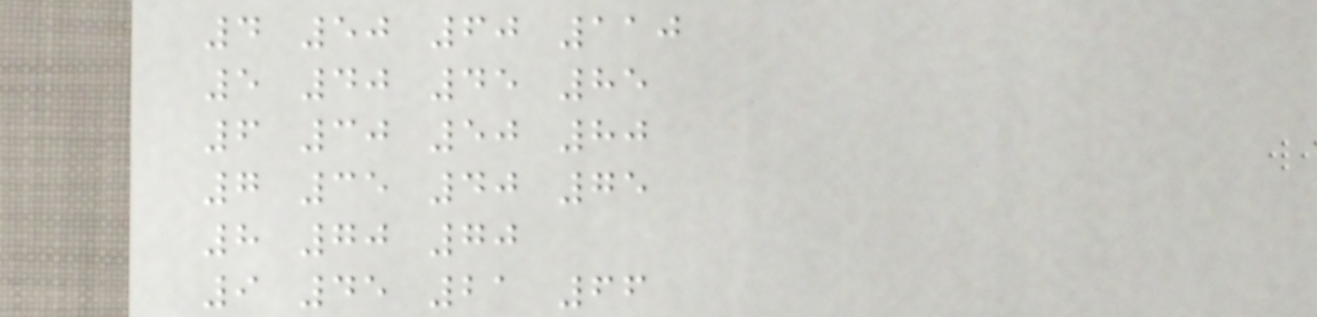4 50 60 110
5 40 45 85
6 30 50 80
7 35 40 75
8 70 70
9 45 21 66
